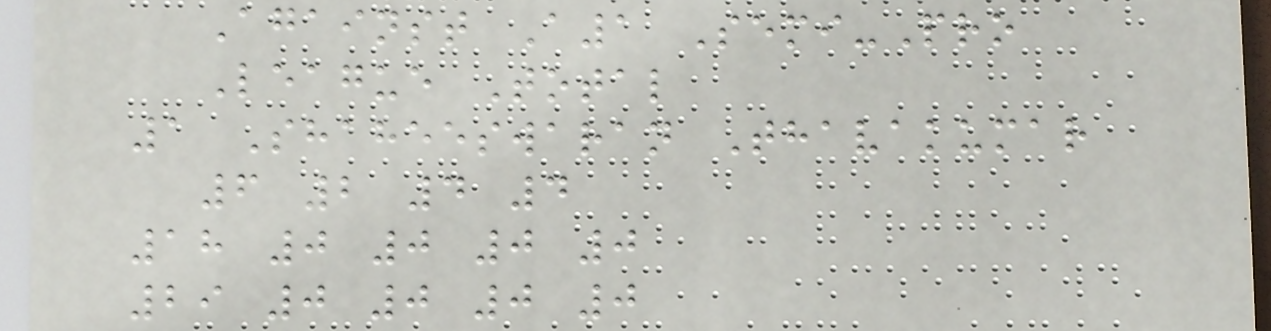Against A1 Semi-Pro
League Total
1 Shaheeswaran Thavakumar
6 2 4 4
18 0 0 0 0
29 0 0 0 0
